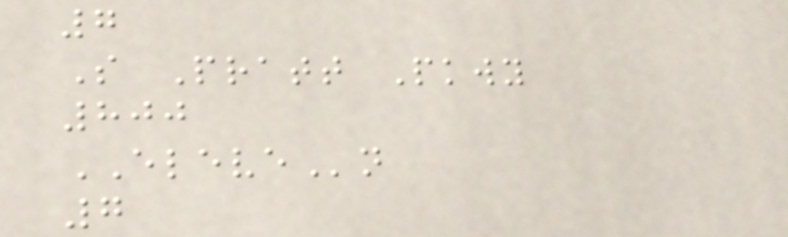7
S Pratt Pkwy
800
ELEVEn
7
